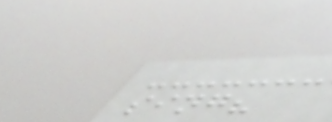sing?
